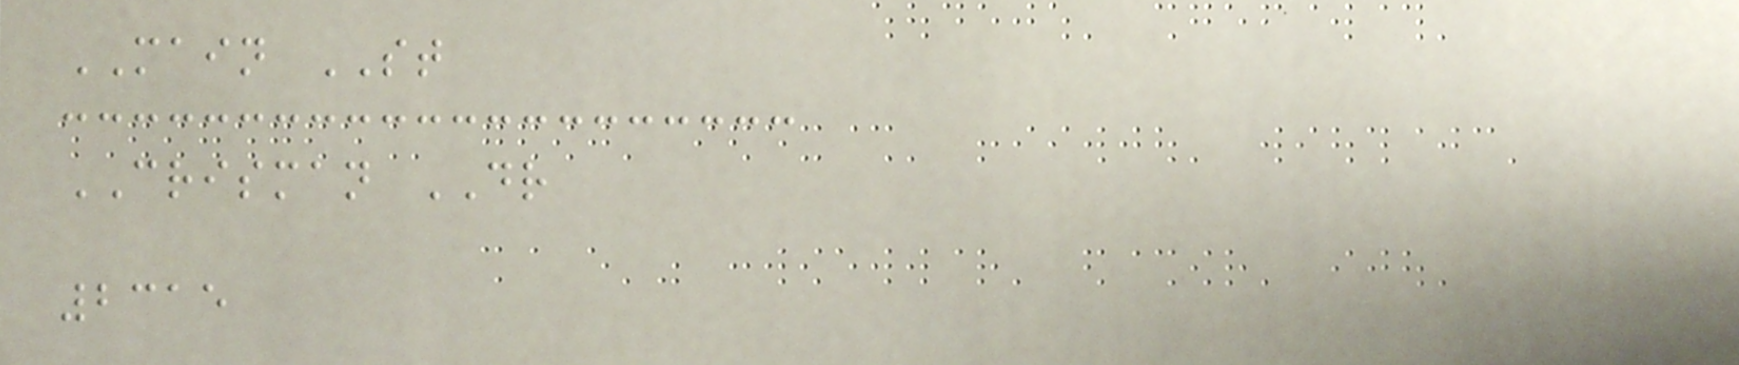MAIN ST
CRISMAN DR
2315
